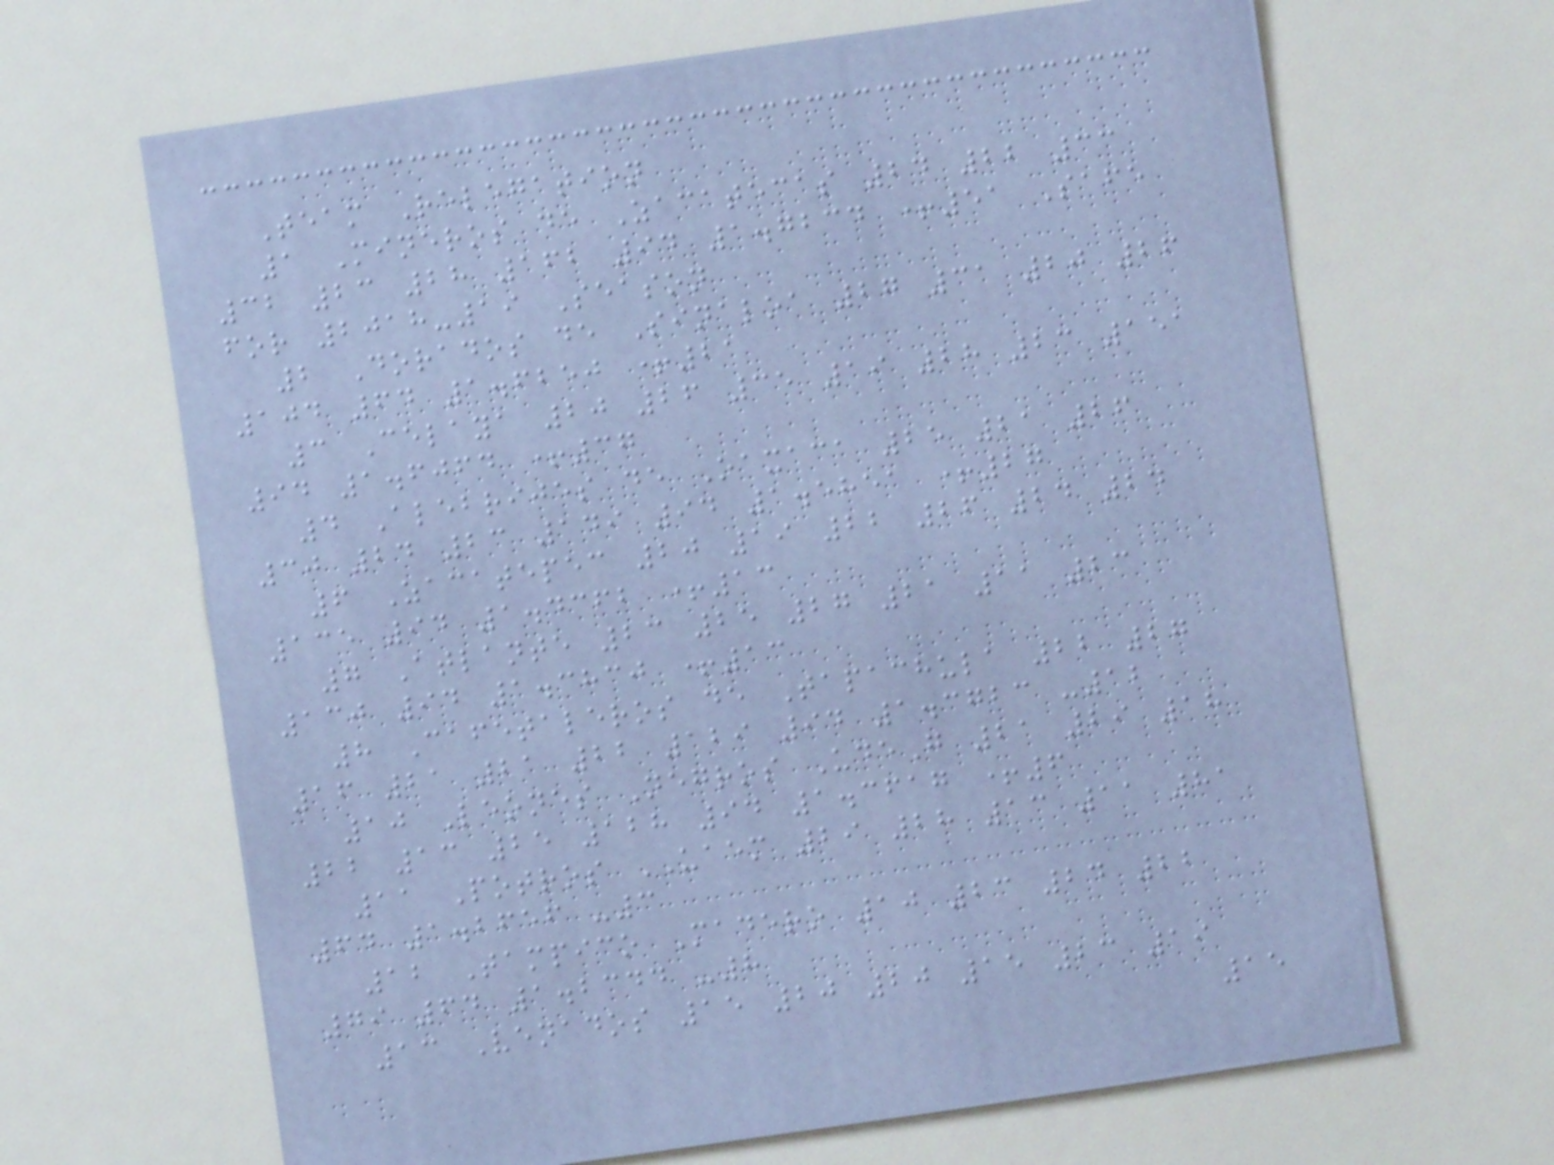Team Relegation
1 Mineros de Zacatecas 24 22 33
32 23 28 162 94 1.7234 +51 Safe
for 2018-19 Season
2 Dorados de Sinaloa 27 31 20 26
104 64 1.6250 +21
3 Celaya 20 26 35 19 28 23 151
94 1.6064 +37
4 Alebrijes de Oaxaca 25 21 26
30 24 23 149 94 1.5851 +27
6 Zacatepec 20 19 22 26 24 24
135 94 1.4362 +13
7 Atlante 23 25 27 21 11 23
130 94 1.3830 +13
8 Cafetaleros de Tapachula 22 27
16 21 21 22 129 94 1.3723 -12
10 Leones Negros UdeG 21 29 18
22 13 25 128 94 1.3617 +6
11 Potros UAEM 29 28 13 11 81
64 1.2656 -3
12 Tampico Madero 10 23 24 22
79 64 1.2344 -8
13 Venados 15 20 20 15 23 19
15
